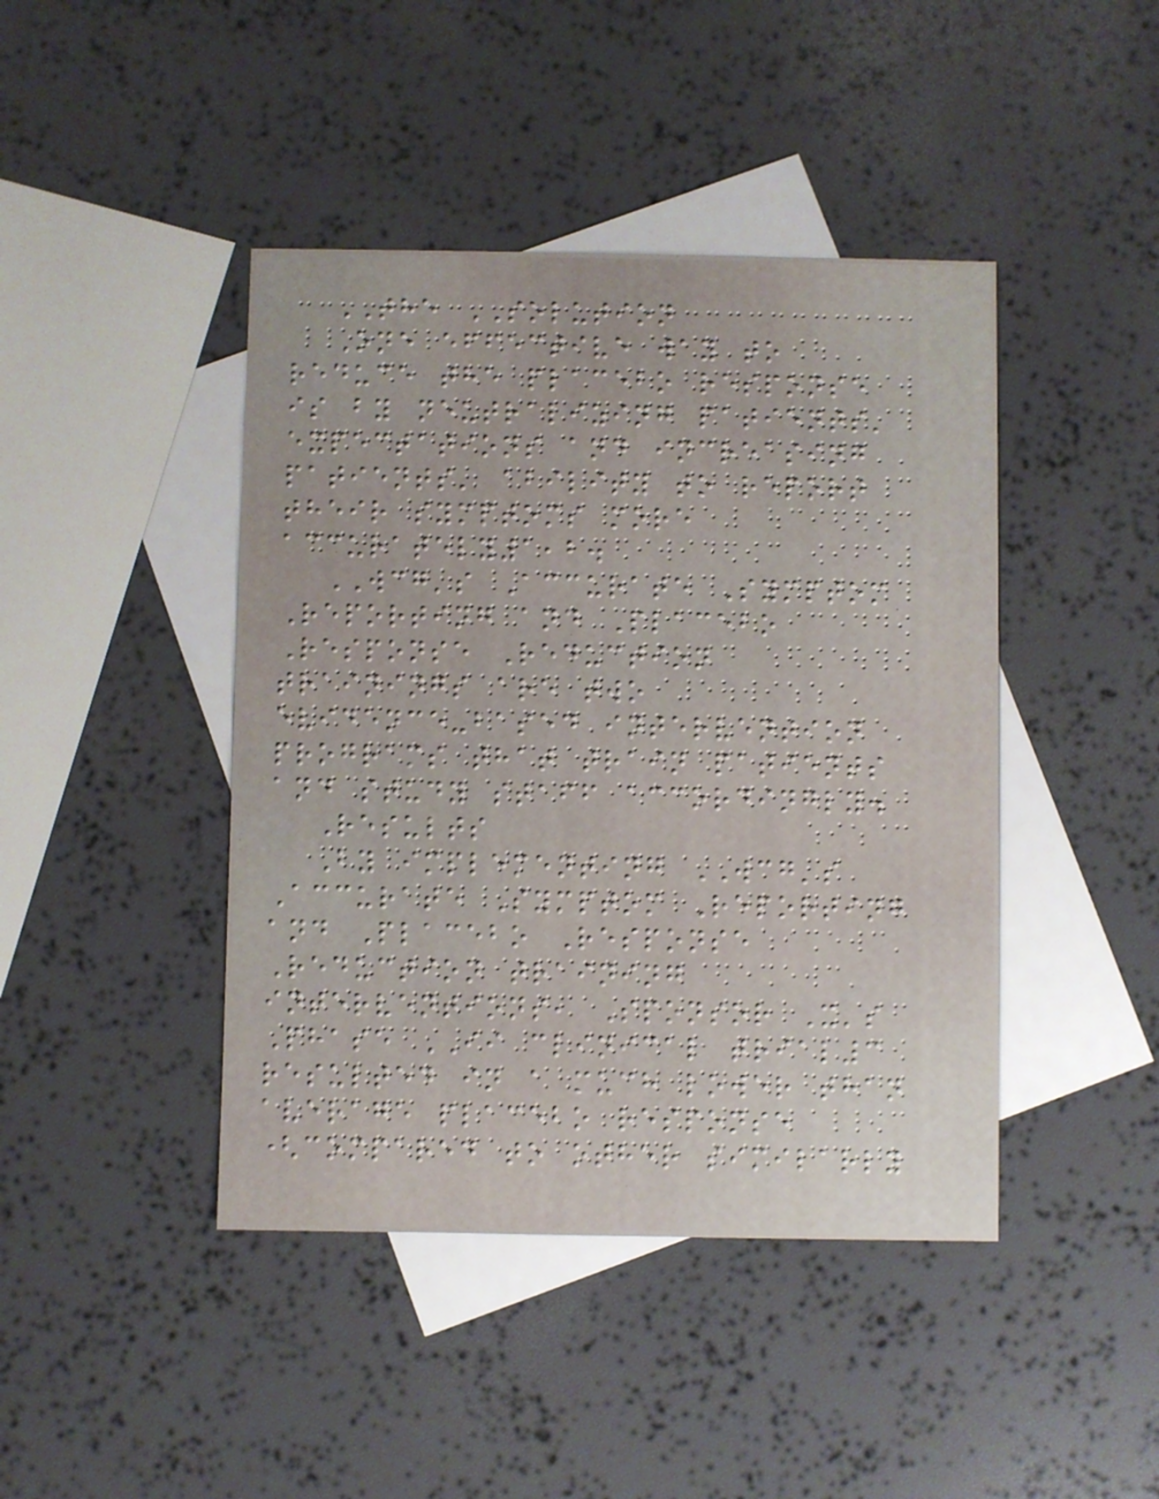THE SOLUTION
One effective way to
reduce the placebo response
is by neutralizing patients'
expectations and increasing
patients' ability to report
their symptoms more
accurately1,2.
WCG's Accurate Symptom
Reporting and Placebo
Response Reduction
trainings are two
evidence-based intervention
programs that train patients
and study staff accordingly.
Results
By implementing WCG's
Accurate Symptom Reporting
and Placebo Response
Reduction training
interventions, Sponsor X's
Phase II clinical trial3
resulted in a much lower than
average placebo response
(compared to other similarly
